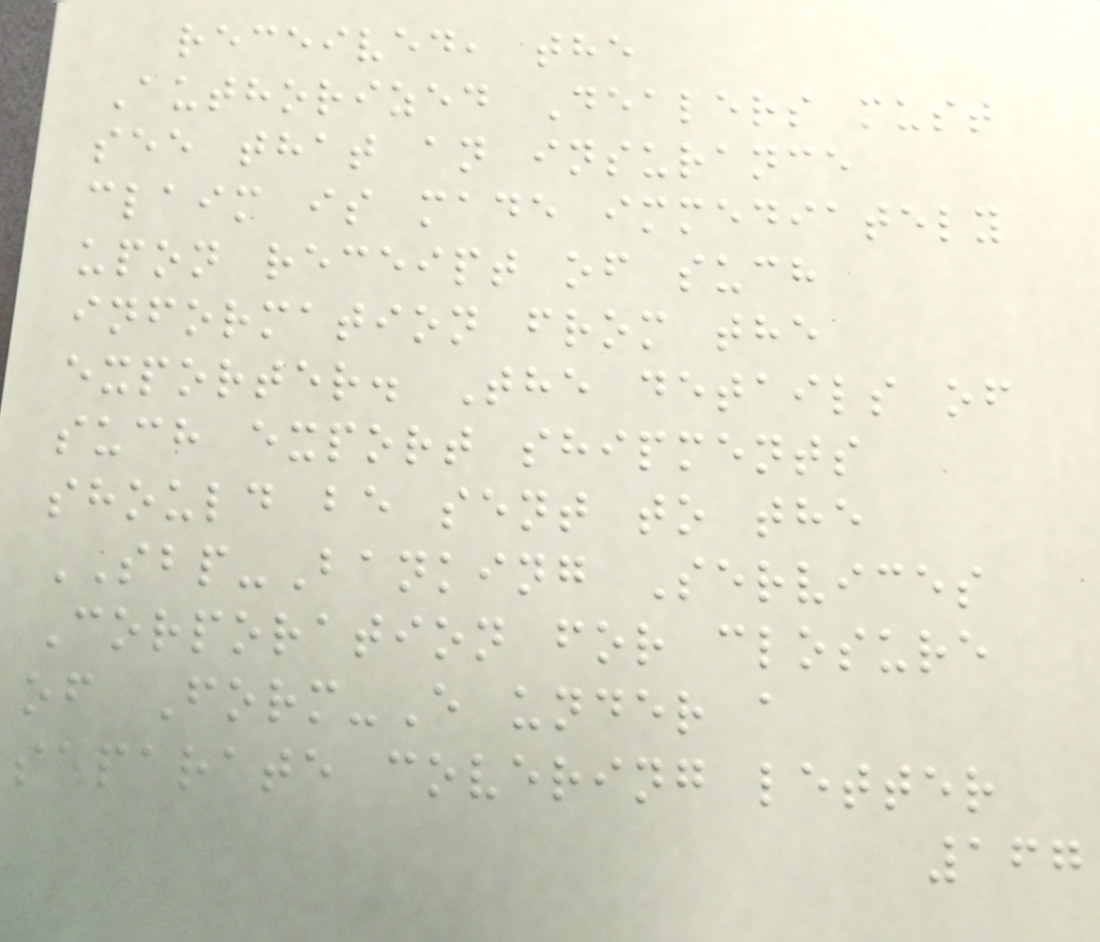received, the
Authorized Dealers must
see that an insurance
claim is made immediately
upon receipt of such
information from the
exporter. The details of
such export shipments
should be sent to the
SBP-Banking Services
Corporation for closure
of Form-E under a
separate covering letter
167
